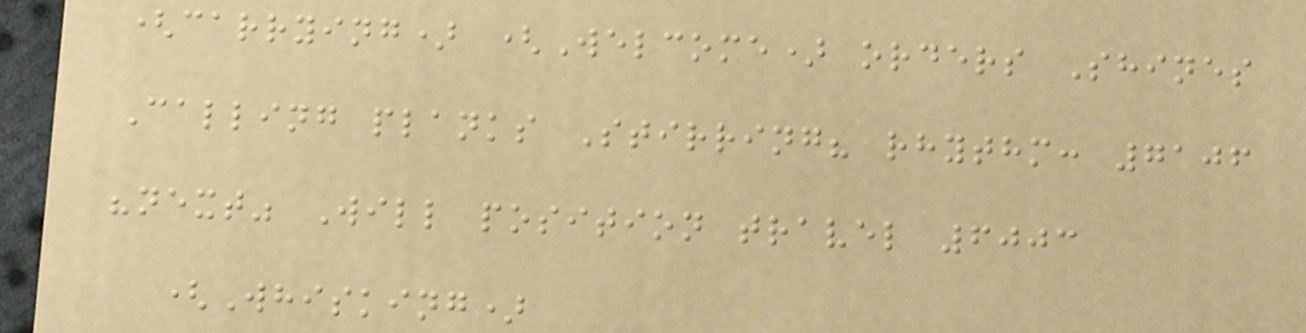(carrying) (Welcome) orders Shines
Calling planks Stirring? rhythm: 7106
"next" Will position travel 6003
(Whisking)
